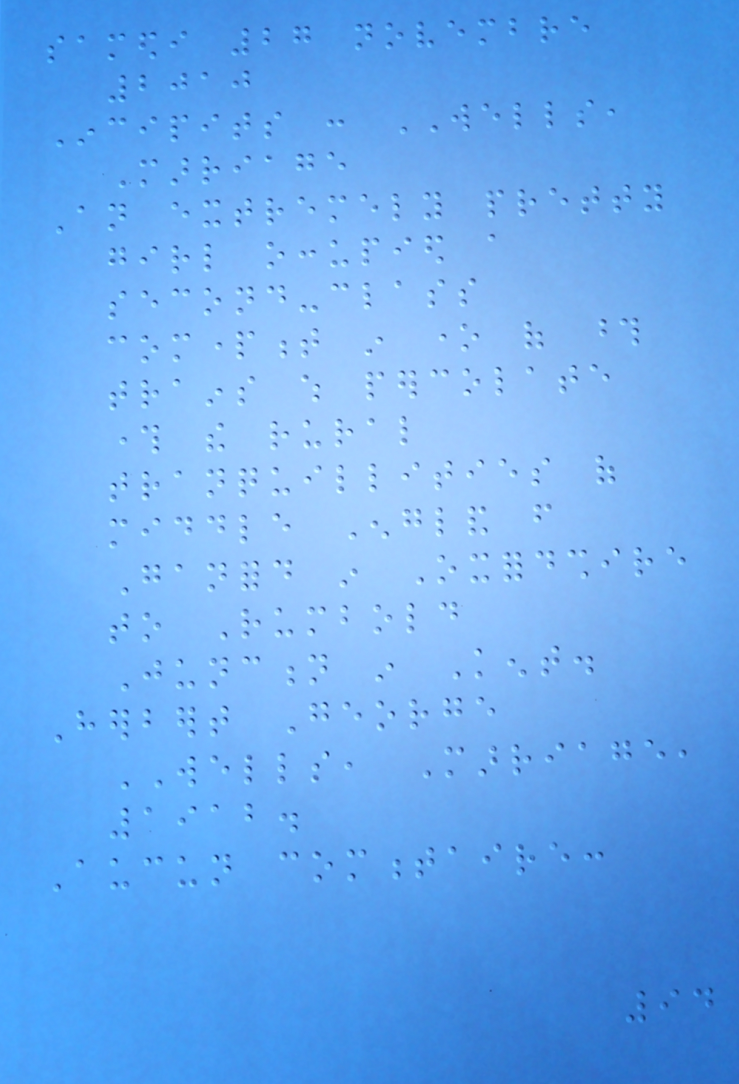samedi 27 novembre
2010
Incipits : WELLS,
Marriage
An extremely pretty
girl occupied a
second-class
compartment in one of those
trains which percolate
through the rural
tranquillities of
middle England from
Ganford in Oxfordshire
to Rumbold
Junction in Kent.
Herbert George
WELLS, Marriage,
1912.
Aucun commentaire:
94
